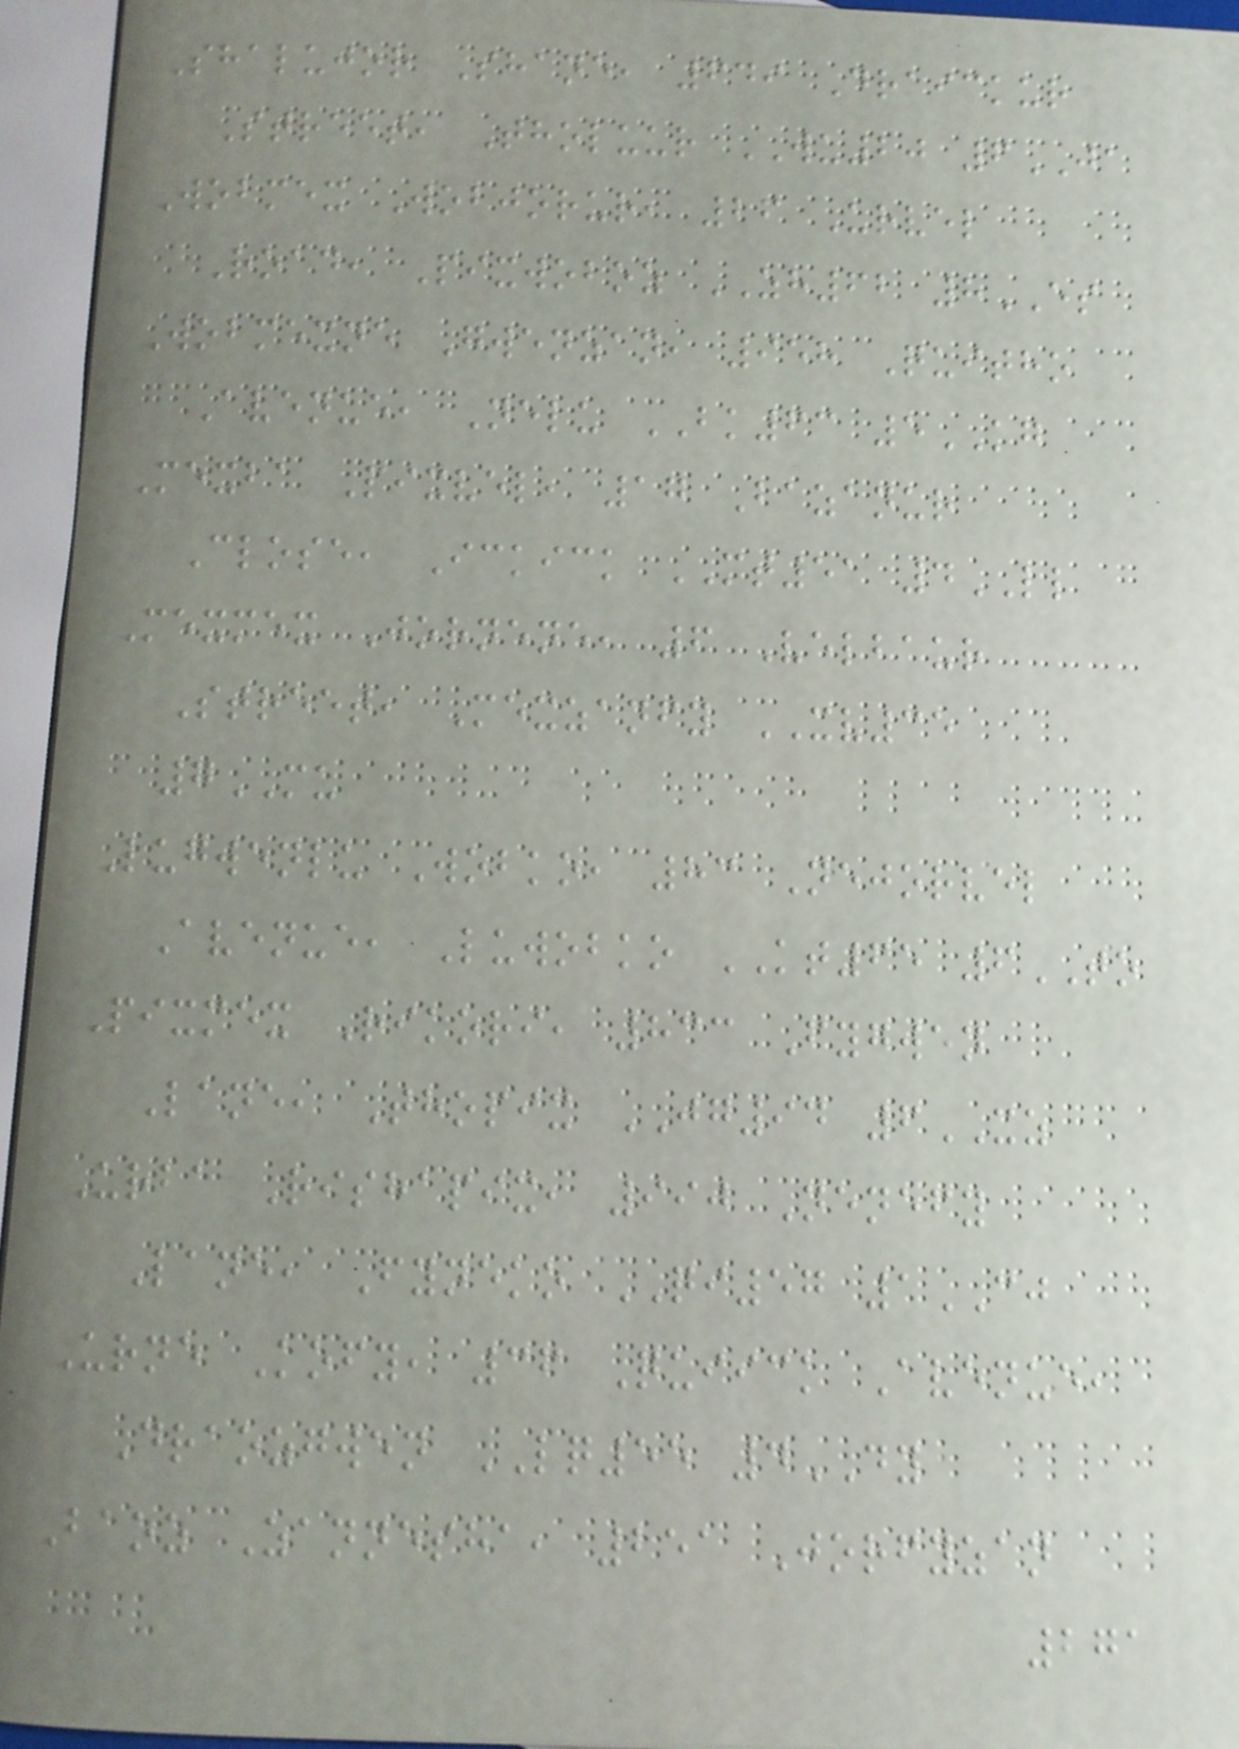Shalujor Shane, 649 Draickur
Street, Tholuur WU20 6JA
Wobmex Wobjorur, 26 Urvel
Road, Pixwoboz ZH62 8ES
Wobmexne Gwenzan, 958 Quitho
Avenue, Nelu BK63 5KG
Mexba Pixvel, 17 Bazanur
Close, Ickick MT51 4LL
Mexmex Jornene, 6 Velbaur
Street, Mexzanfy XV35
7MU
Lugwenlu Wobko, 83 Nejorvel
Avenue, Luwobko KT65 6TO
Pixmex Rikori, 833 Fygwen
Lane, Thopix JG94 6XZ
Urba Rishapix, 990 Nenefy
Lane, Fyneko QI57 1CJ
Urne Kofy, 36 Quiick Avenue,
Draozgwen LQ55 4DY
Baoz Zannesha, 251 Jorfyzan
271
